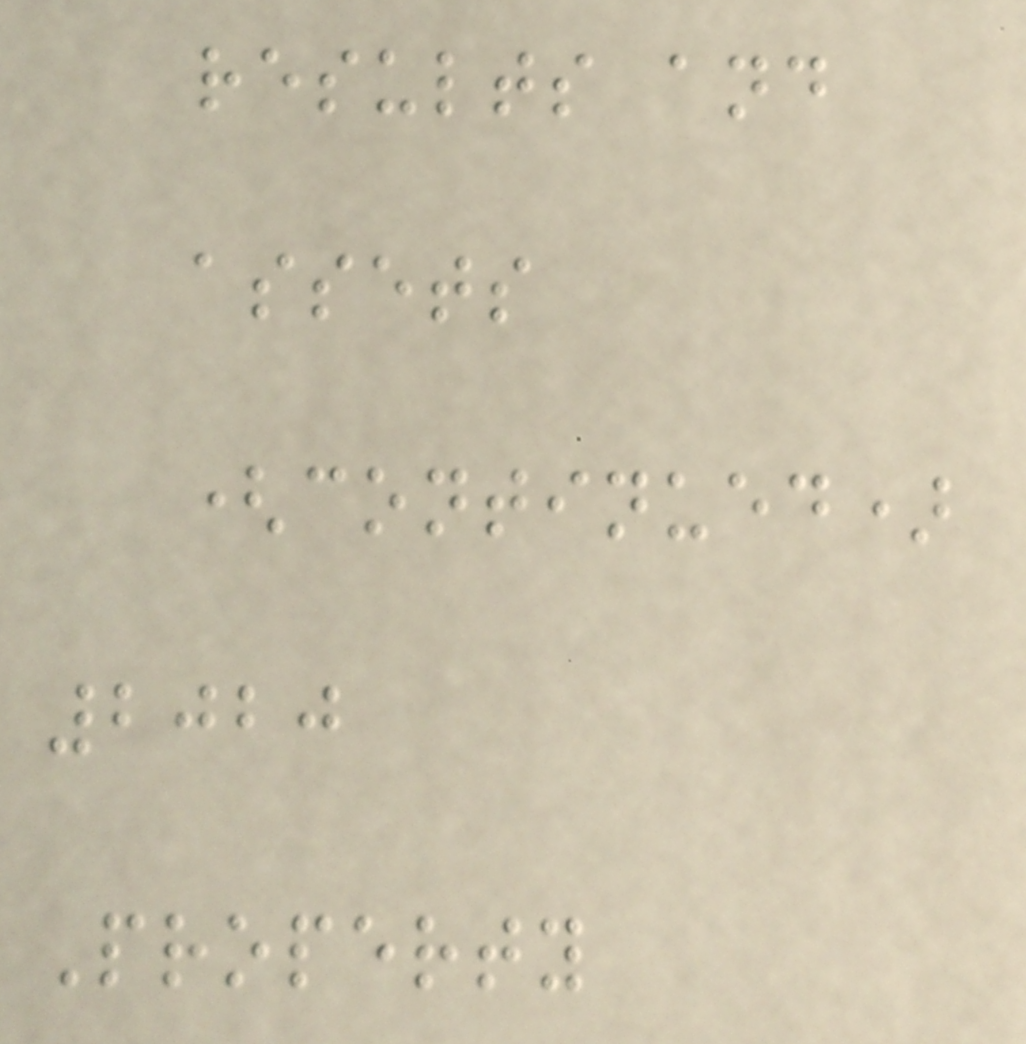results and
assets
(continued)
2020
Property
